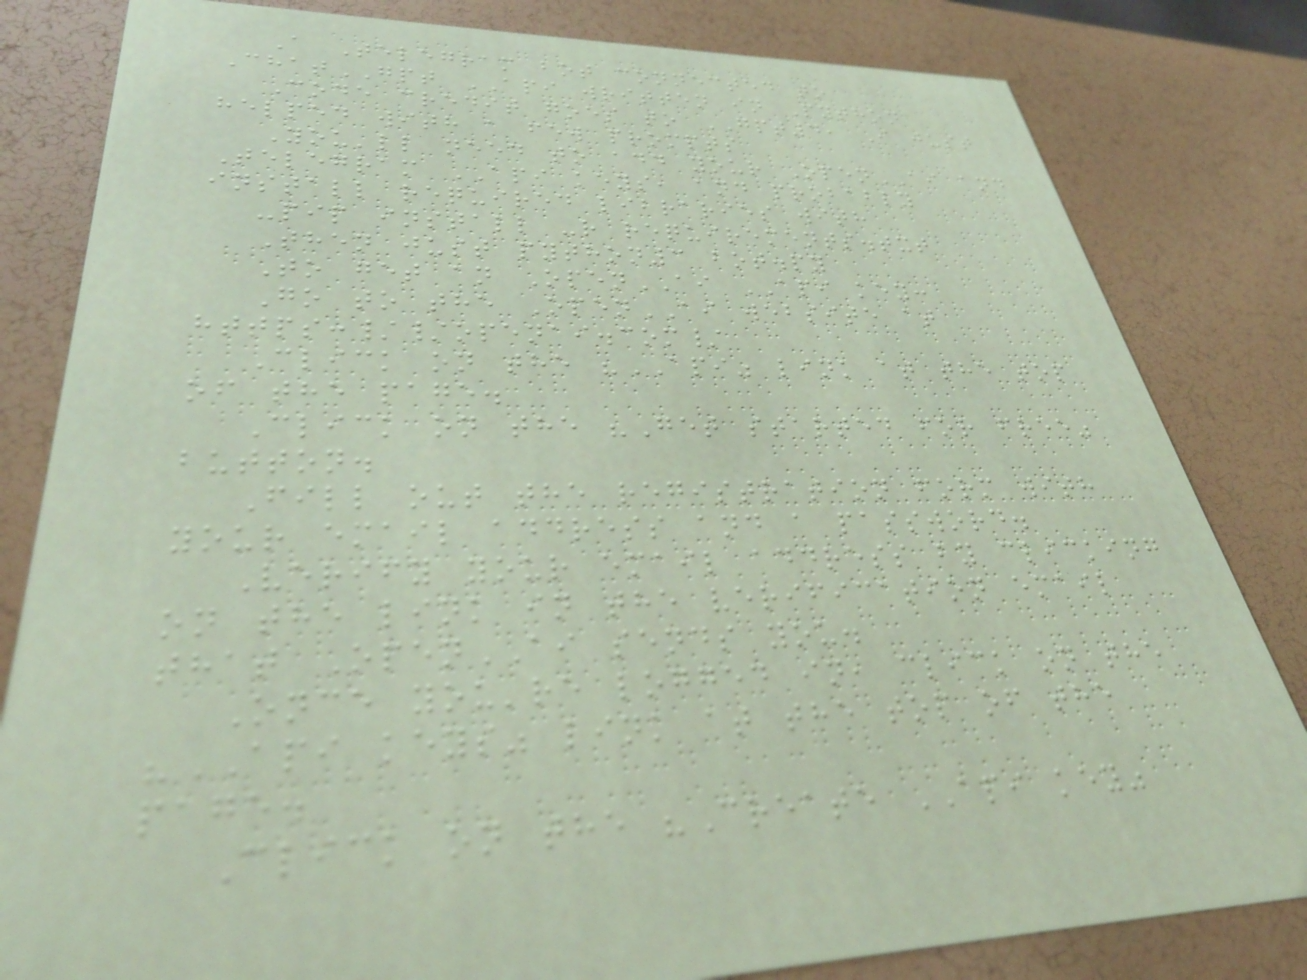A Telegram bot connected to
ChatGPT API written in Python
Code credit goes to GPT4, I just
helped with a few prompts
You'll need to add your OpenAI and
Telegram API keys, and probably
install required libraries with
-pip install -r requirements.txt
Then just python3 bot.py
To get an OpenAI API key:
Go to the OpenAI website at
https://openai.com/
Click on the "API" link at the top
of the page.
Click on the "Get started for free"
button.
Fill out the registration form with
your email address and a password.
Verify your email address by clicking
on the link in the verification email
that OpenAI sends you.
Once you're logged in, click on the
"API keys" link at the top of the
page.
Click on the "Create API key"
